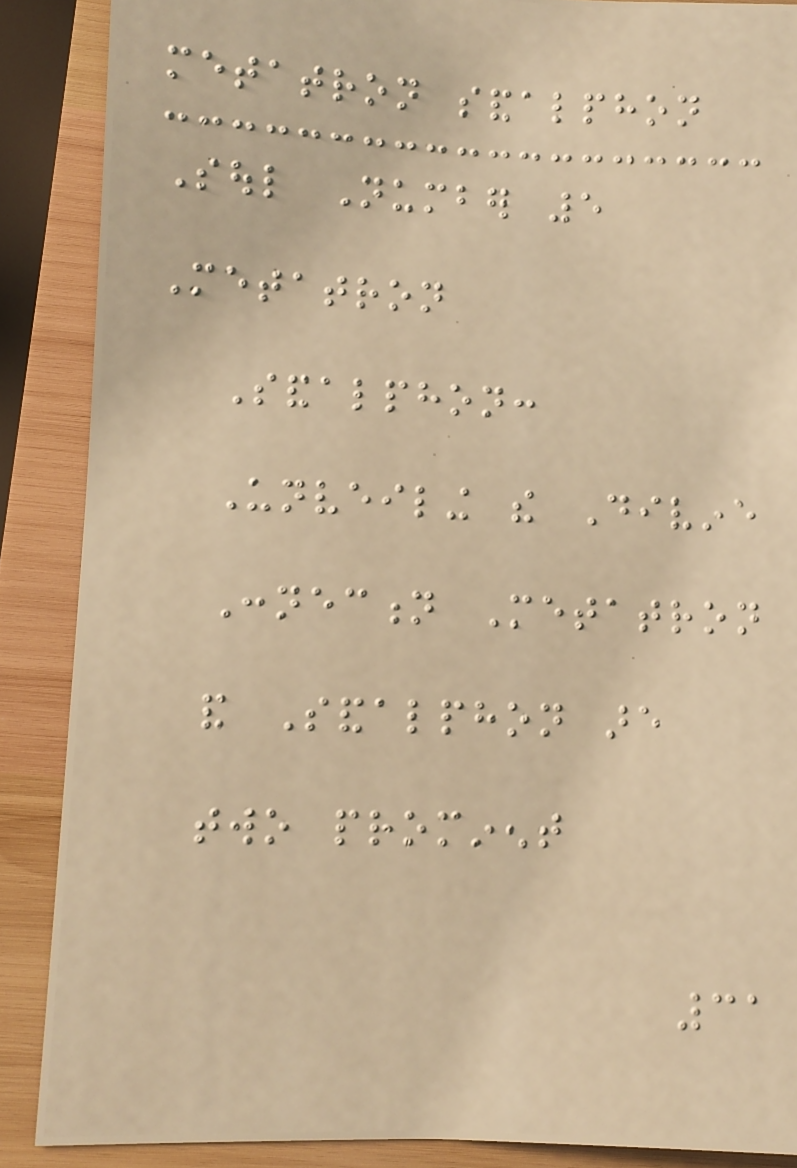metatron sandalphon
Soul Number 5
Metatron
Sandalphon:
Unveiling the Divine
Connection Metatron
and Sandalphon are
two prominent
31
